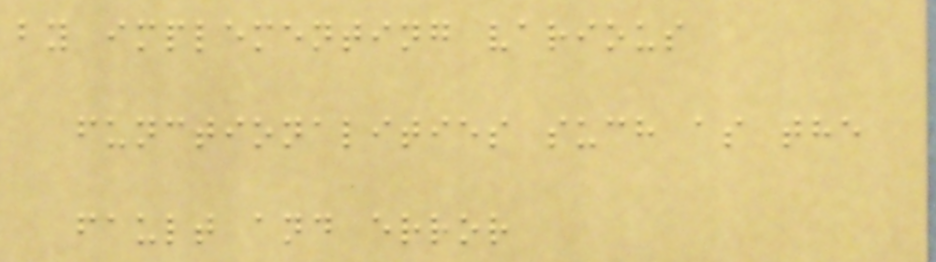by implementing various
functionalities such as the
fault and error
